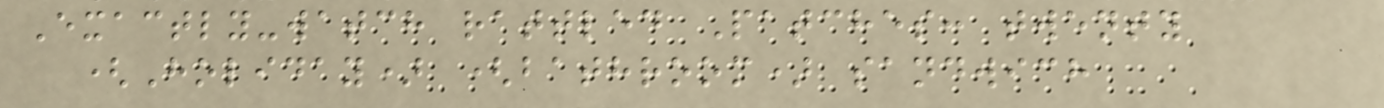Exactly-watch rattled Patches: twenty
(Holiday) (bathroom) sandwich
